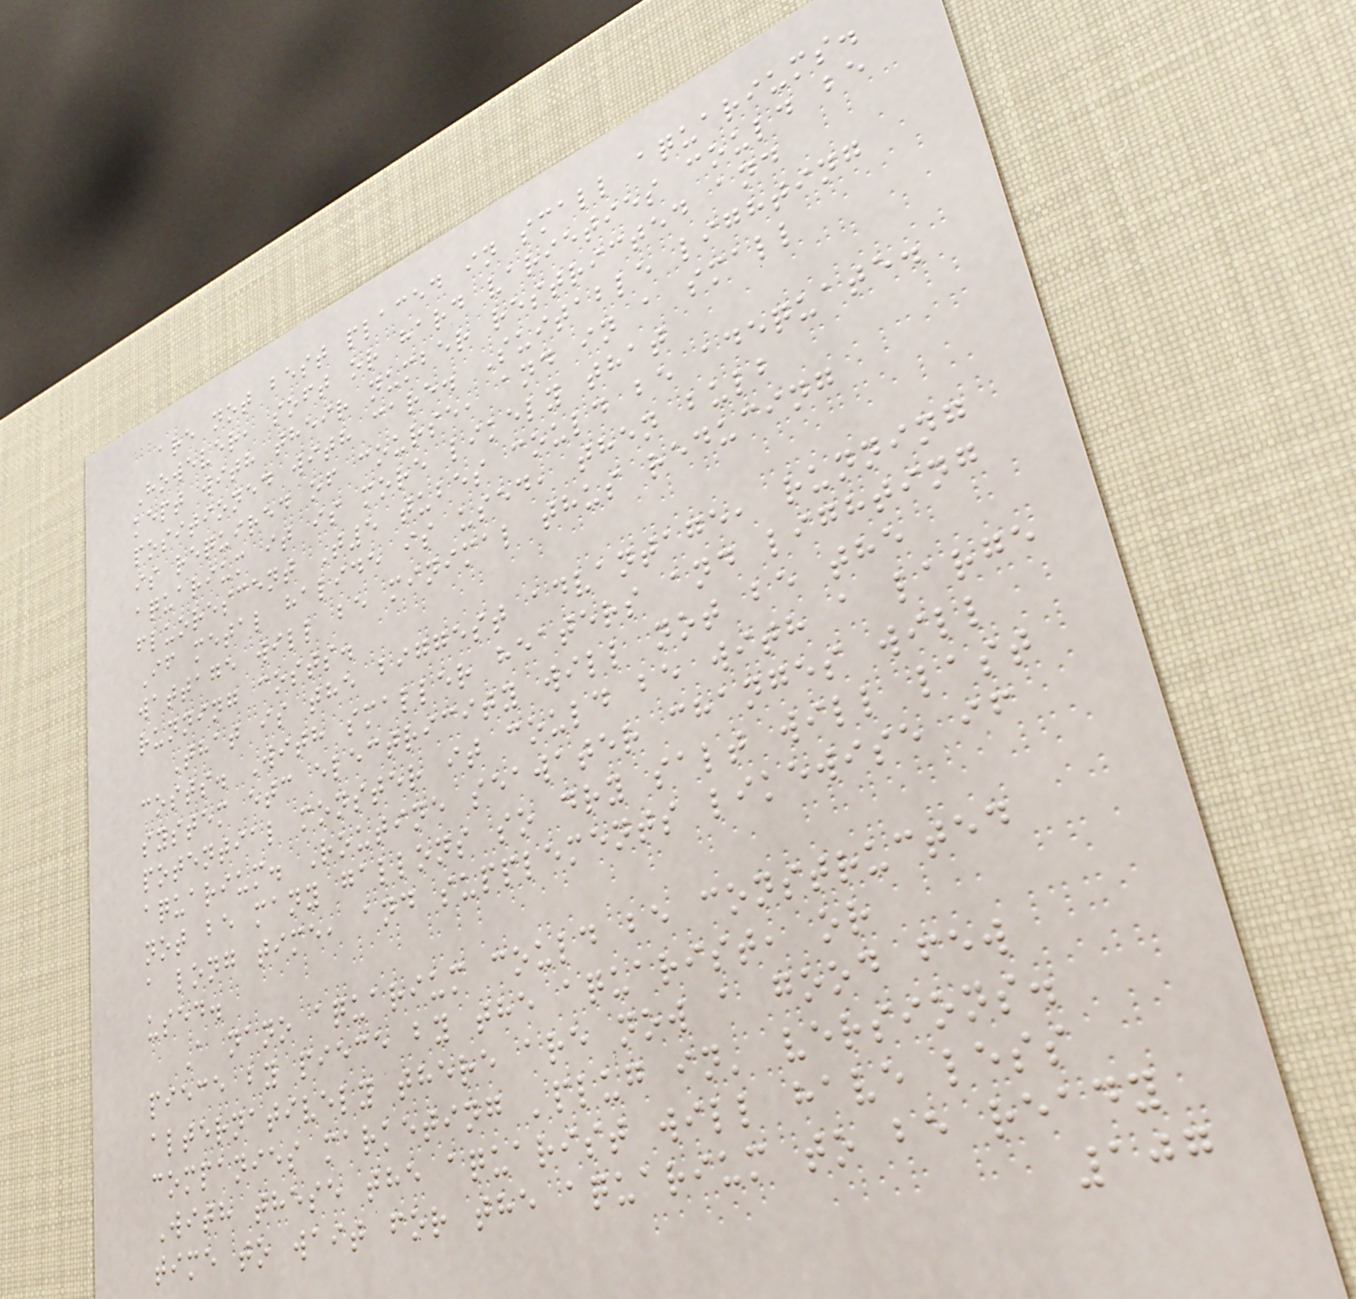are not best placed in small aquariums.
However, soft or hard varieties could be
kept with their number restricted and
positioned with care. Suitable lighting
is required of course, and in a small
aquarium it is more likely that
fluorescent T5 tubes could be adequate.
If metal halide is used, then bulb
wattage will be minimal thus reducing
running costs.
That is the biggest advantage, running
costs. With smaller heaters and lighting
system etc electricity will not be the
potential monster it could be with a large
aquarium. Routine seawater changes will
not be many gallons so dry salt will last
a long time, and supplements likewise if
used.
A nano aquarium could be constructed
piece by piece by the aquarist, or
alternatively there are now a good few
companies marketing 'plug in' versions.
With these the aquarist will have less
time to wait for the aquarium to be ready
107
